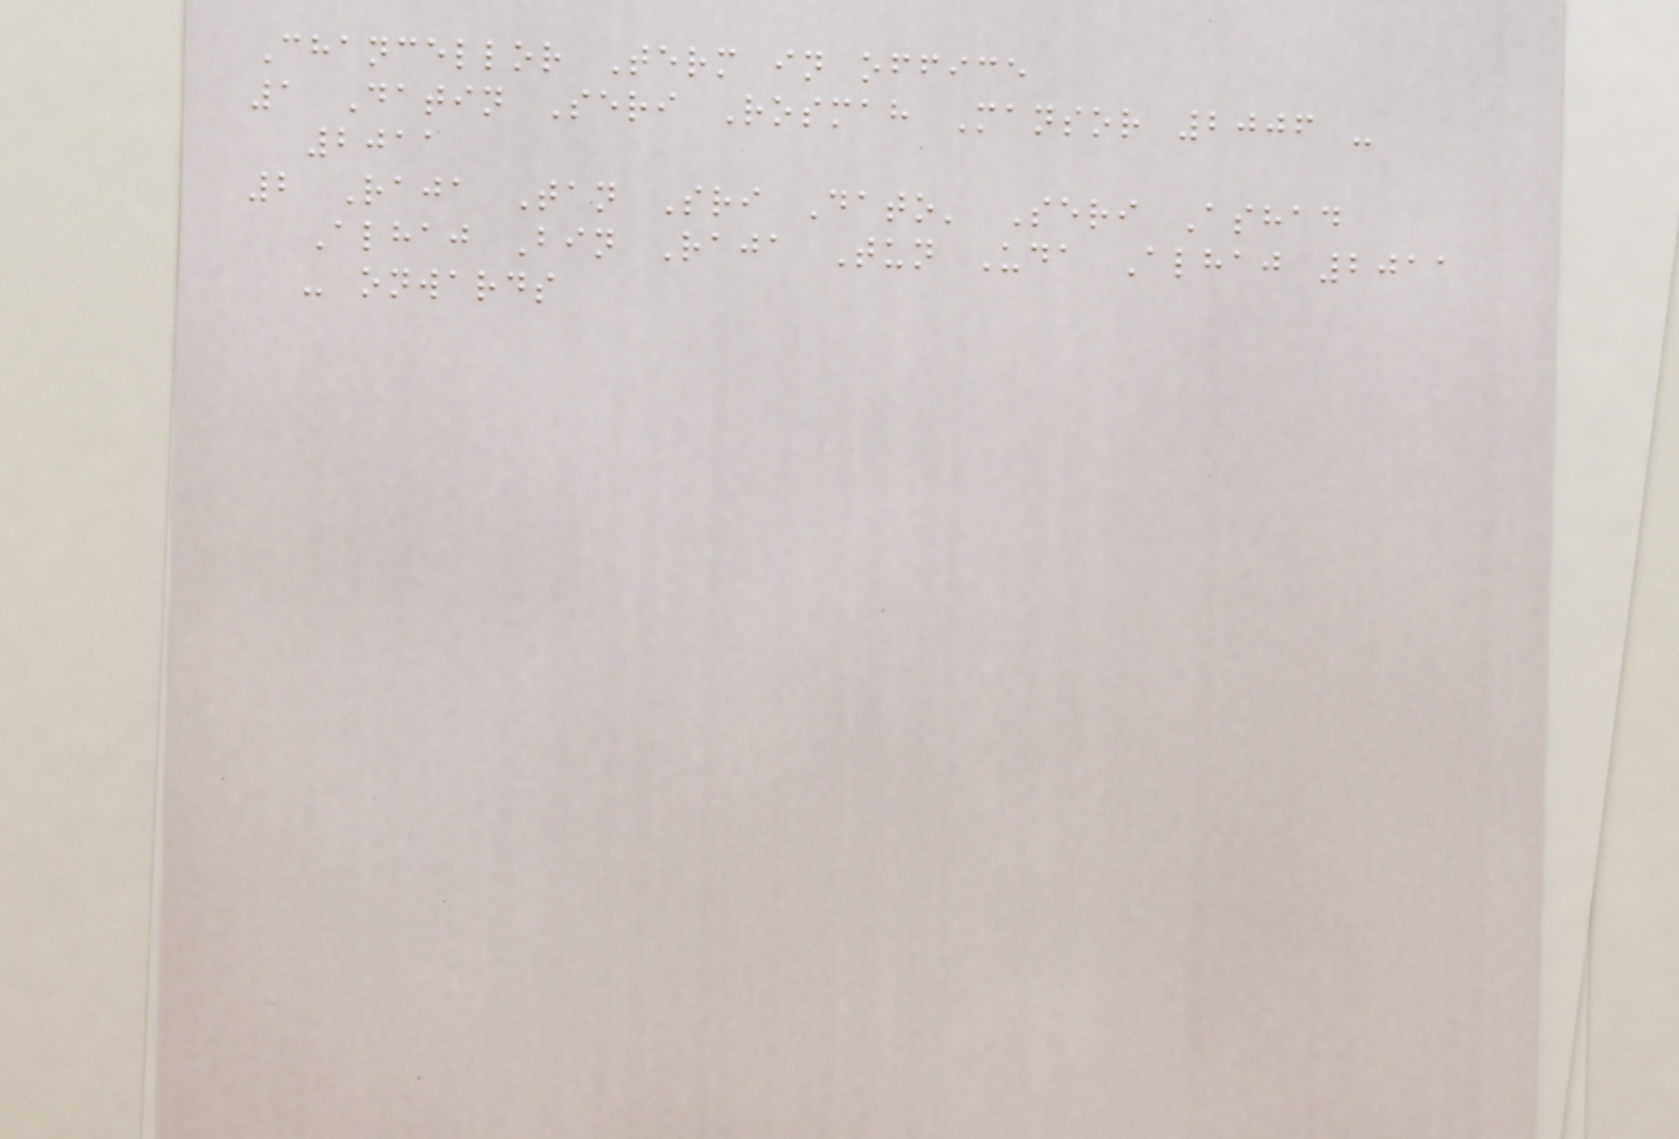Chancellor Term in office
1 Datin Seri Rosmah Mansor 2006 -
2011
2 Raja Tan Sri Dato' Seri Ashad
Alhaj Bin Raja Tun Uda Alhaj 2011
- onwards
